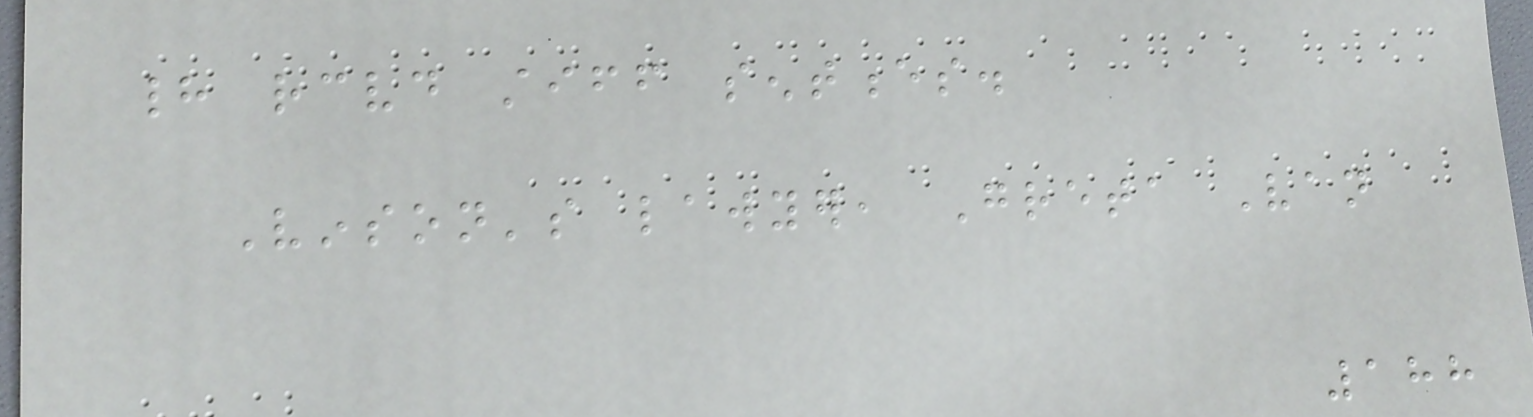had received stiff sentences.
Vinson's lawyer, Greta Van
188
